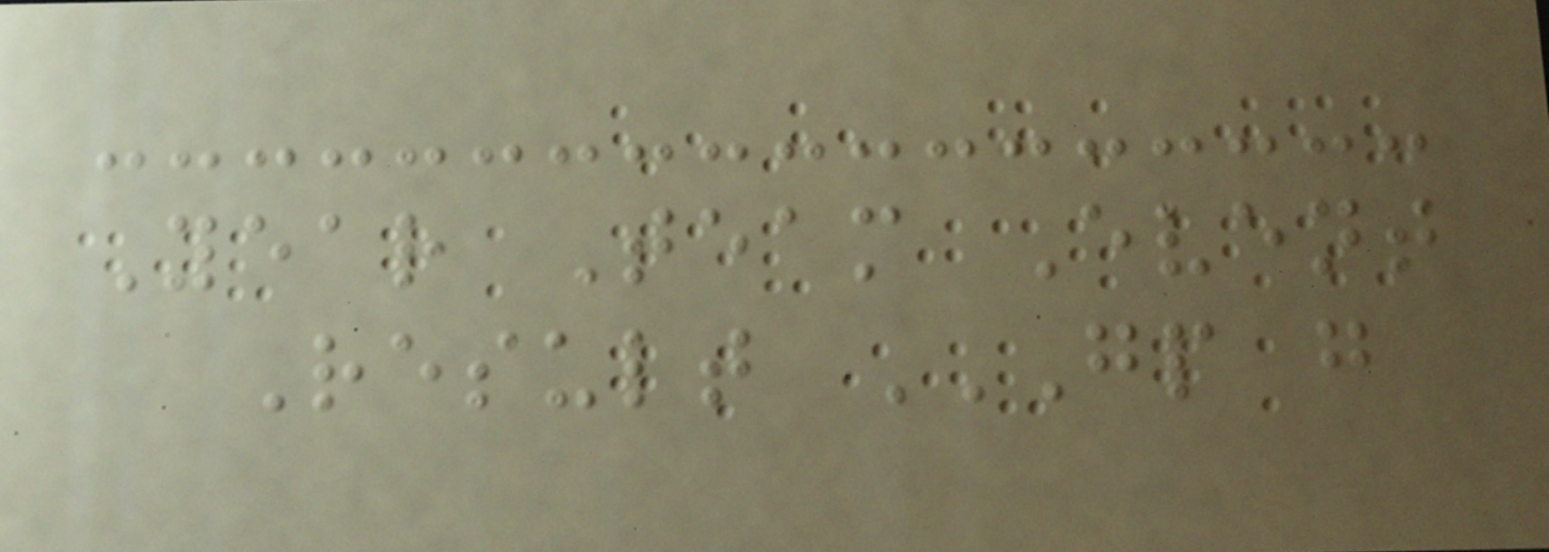Year Team Event
Result GP G
